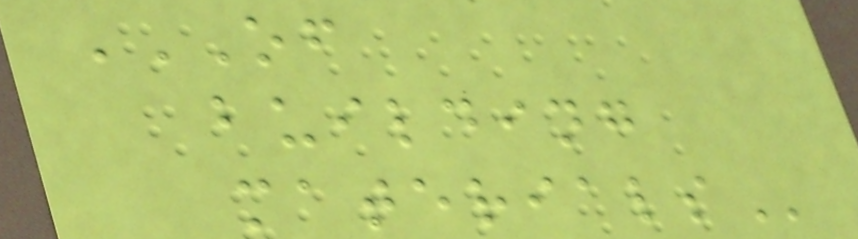OF
BUILDING
MATERIALS
